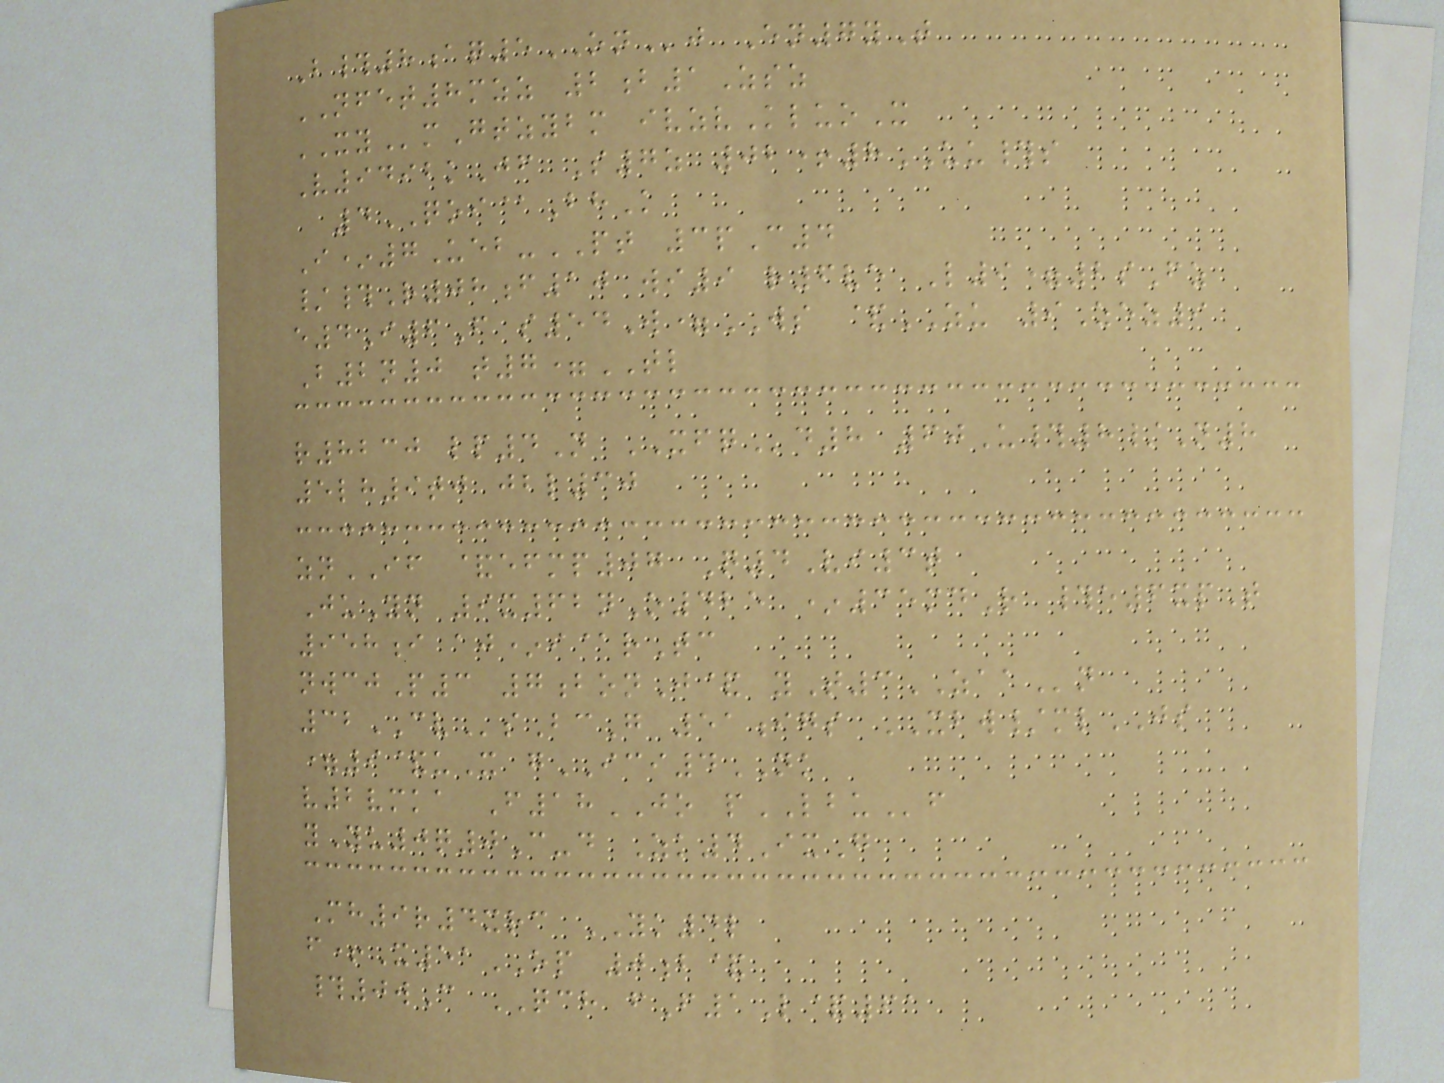B#8aq5ONj En7yT
NFET8mzz 2b1Zsz
XYmGtzybm ivzvKluoX
V9492kJf S7z 02+8UU#s
4QOI@BhK
I*7Ueb-PT 3pC4
/#R08f10 wi9 r6ve L9=2sFz
e4I6F s54W=WS &ZU 9Zez9
B2n0 t7=TL
r8230 lp4N XFQd8 60U#8/N8
5lh9tj jbl30
znIF &efmp07 Q4Vi3t
JuYn 9x62nO425 *35mdR #e6xpT
958i aj*i@rTc
nwcjP3 7bonJ& yT3ZAAn
32CVsBcG 51igs XBW/mlJS
=9&uX gICI4NK
v2vmka F18JO pLBUf
yYu0q0C-d Zk4IxG
Mh9r4xrc YK4l
f+X51OP 0b&
#0wC QCH fF1L&61
